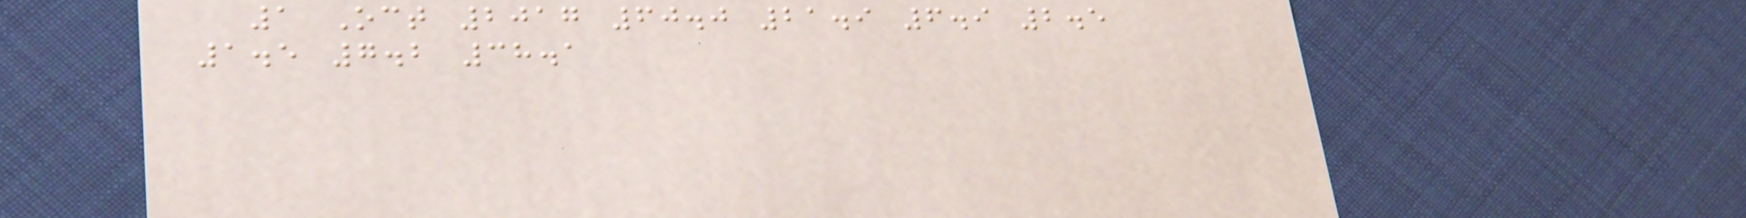1 Oct 2017 60.0 21.9 6.9 2.5
1.5 7.2 38.1
